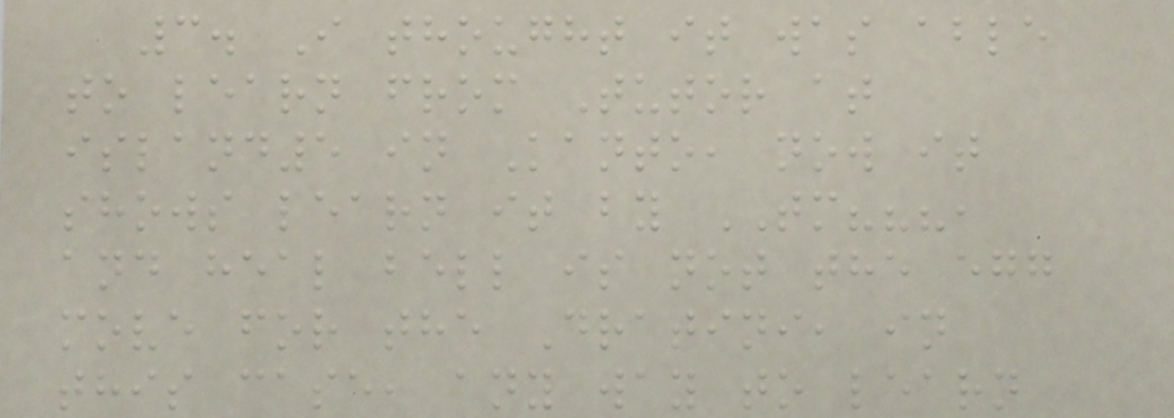3. I thought it was able
to learn from Tutor at
island5 in Kanto, now it
shows learn it by TM???,
and heal bell is not the egg
move for the Dratini, in
this case, any way to learn
